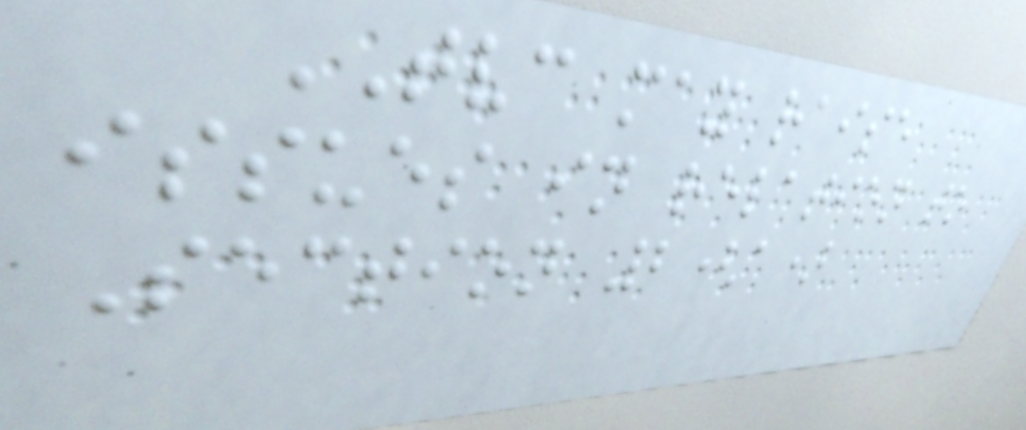TVC may raise
issues in relation to
Section 2(a)
